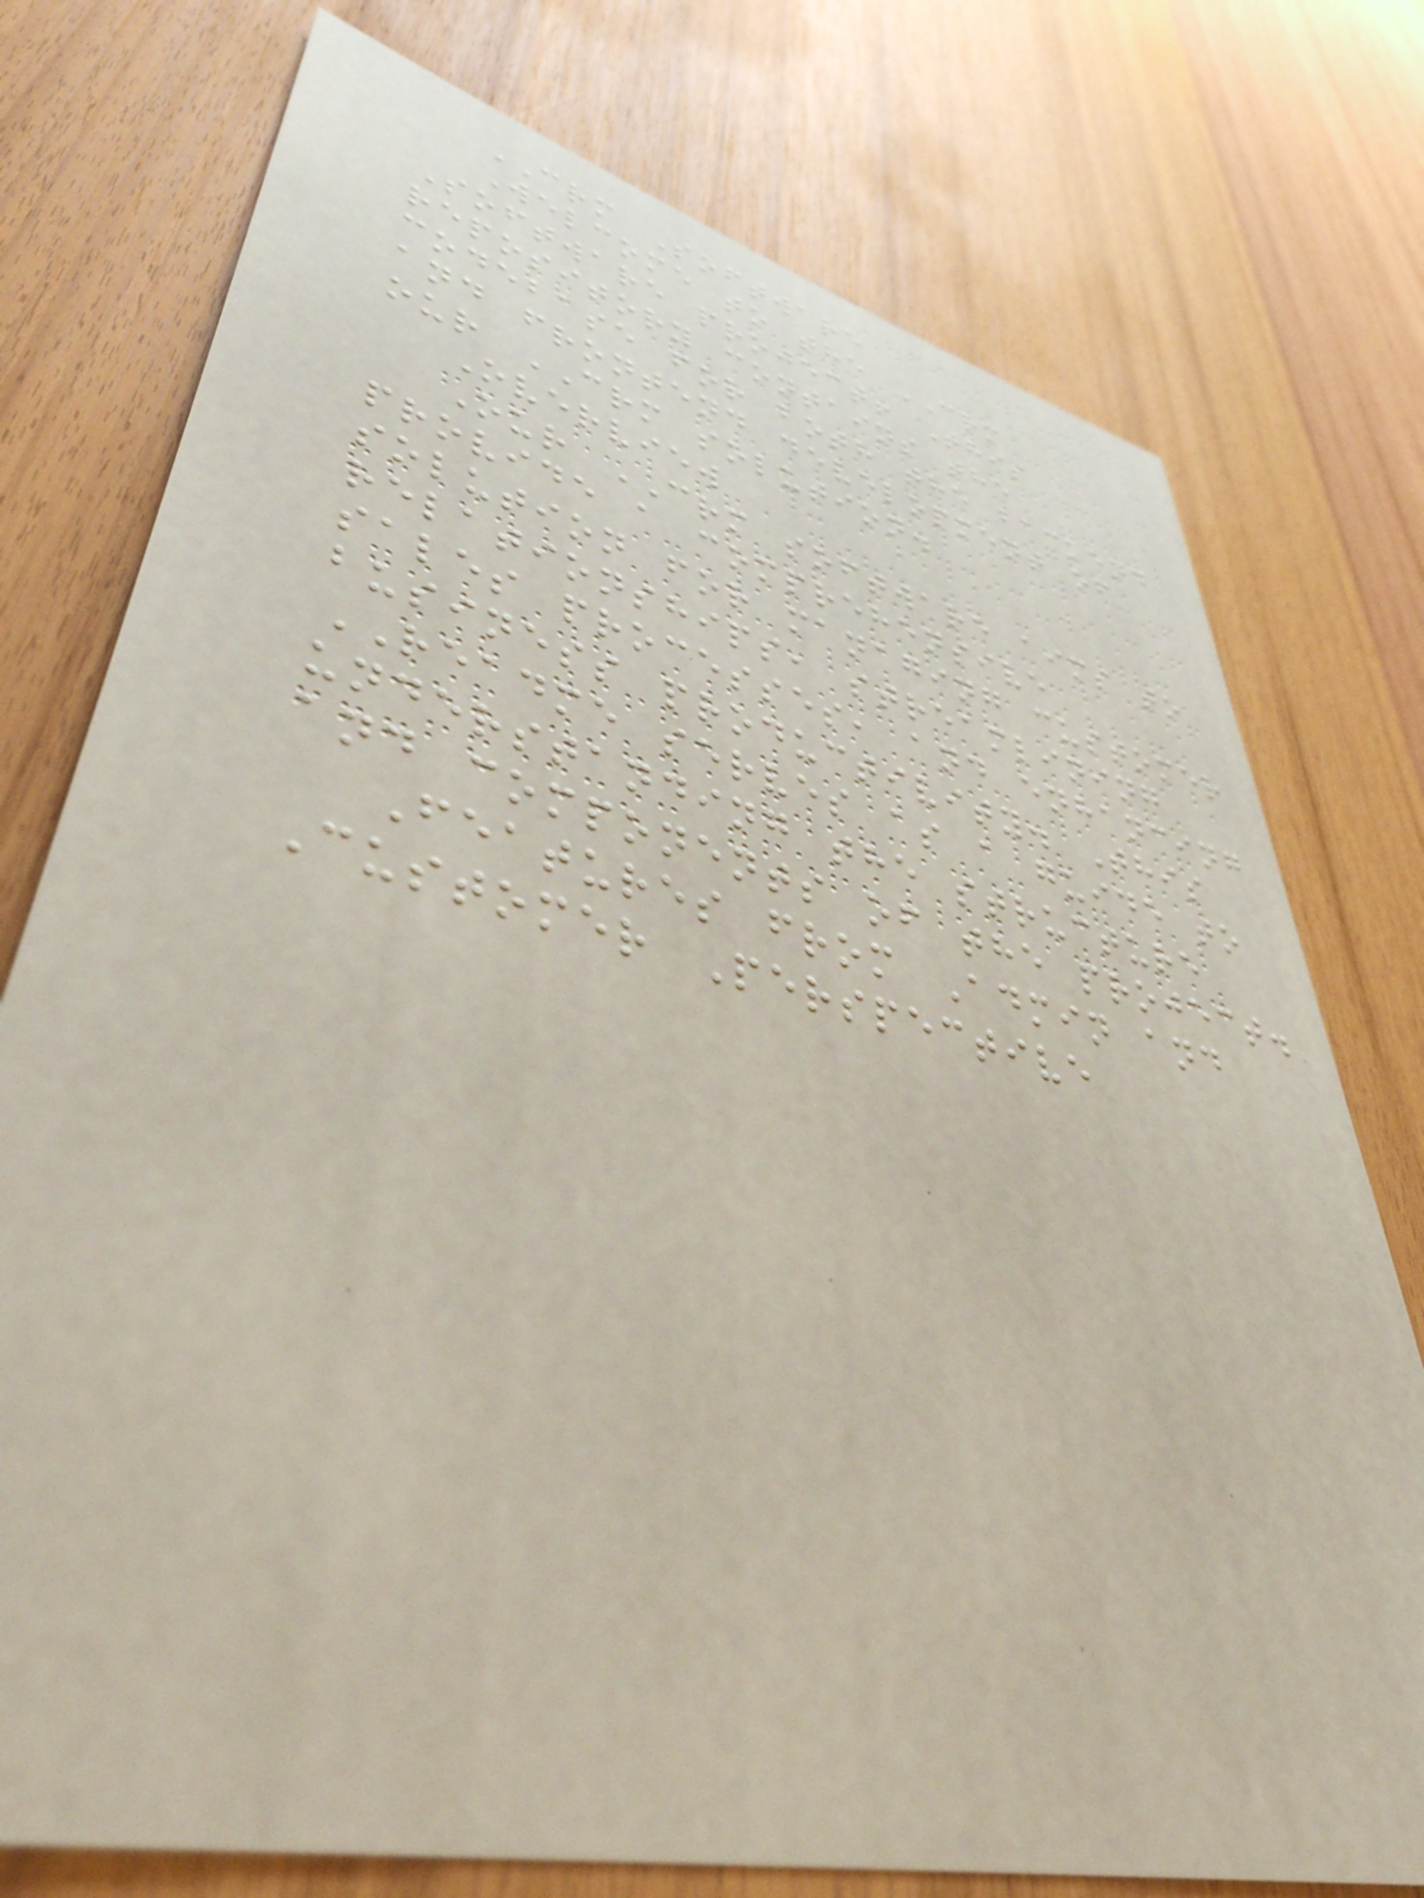CRM Software
Welcome to the CRM
Software project! This
repository contains the
codebase for both the backend
and frontend development of
our CRM solution.
Overview
Our CRM software aims to
provide a comprehensive
solution for managing customer
relationships, streamlining
sales processes, and enhancing
business productivity. This
README serves as a guide to
understanding the structure
and components of the project.
Features from Admin and
Customer Perspective
